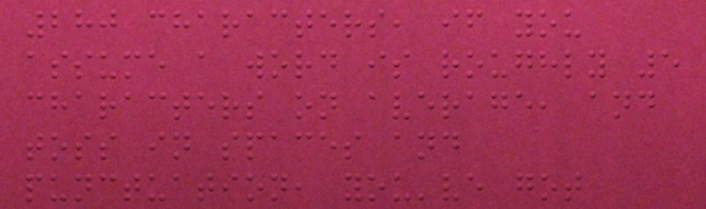280 characters, if you
assume a word is roughly 5
characters on average, and
toss in spaces and
punctuation, you've got
